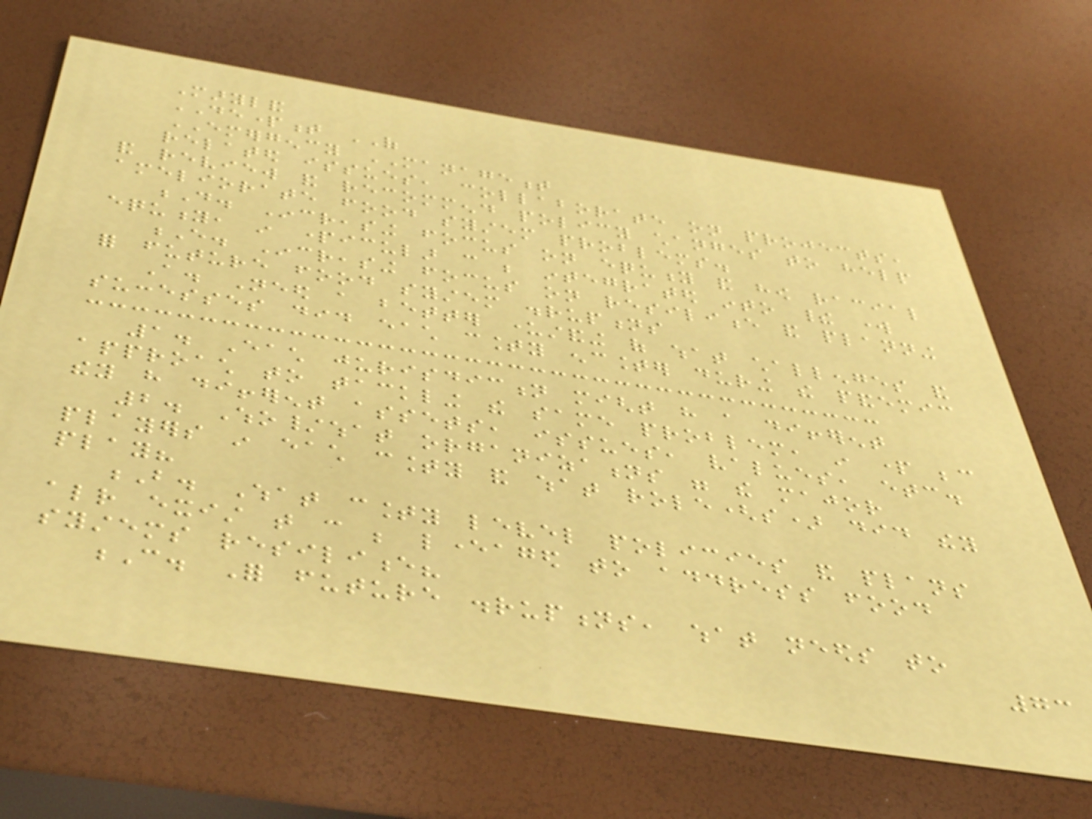Maryland
DEPARTMENT OF
EMERGENCY MANAGEMENT
related issues, collaborate on projects,
and review and recommend policy changes to help
ameliorate food system problems.
D. Increasing focus on equity and how racial
equity, in particular can be integrated into their work
E. Increasing focus on resilience and planning
for future food system disruptions
A. Need a better understanding of what challenges and
successes did each county encounter during the pandemic
1. Each jurisdiction might have a different
approach to tackling the same problem, in part because
they have different assets, issues, values, etc.
2. Who/what organizations were the major
players in each county and what role(s) did they
play?
B. What county level policies and plans
already exist that can be leveraged to address food
systems resilience?
C. For future disruptions, what needs to
73
